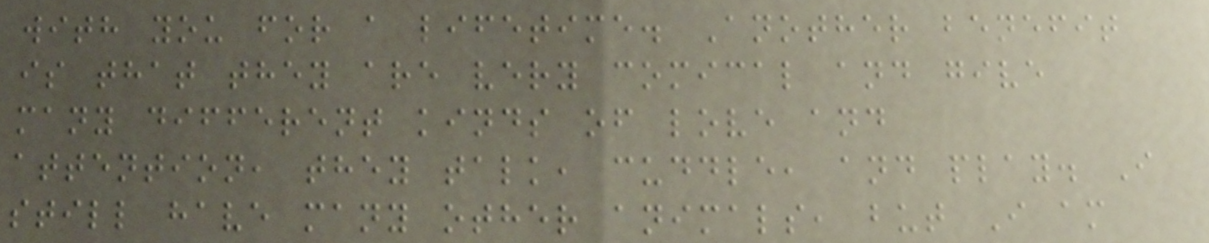with you for a lifetime. Another benefit
is that they are very comical and give
many different kinds of love and
attention, they talk, cuddle, and play. I
still have many other animals, but I am
